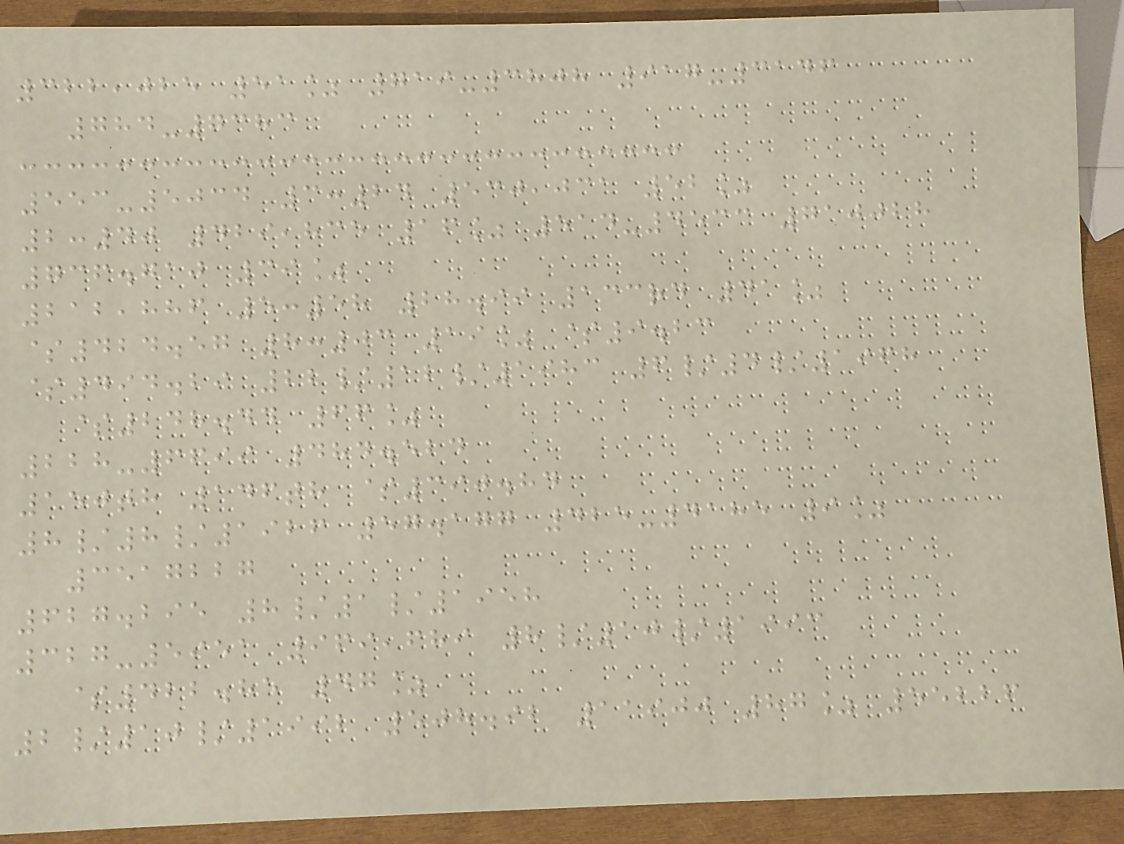322,025 51% 719-3808 917-3146
784-7383
553-5034 3:24 530,031 52%
2:40 429,835 16% 514-4533 710028
736.710 39%
212,886 5:58 28.99 133rd 41%
$424.57 8:03 19% $9.23
$494.29 22/12/1983 6/4/1968
$248.44 66%
228-6699 484.524
150th 146th $390.84
8/8/1926 57.177 425-4185 9%
3517227
627.295 8/1/1958
327-5951 969,689 8/10/1993
$422.85 47%
2/10/1992 508.92 11900 87% 55226
